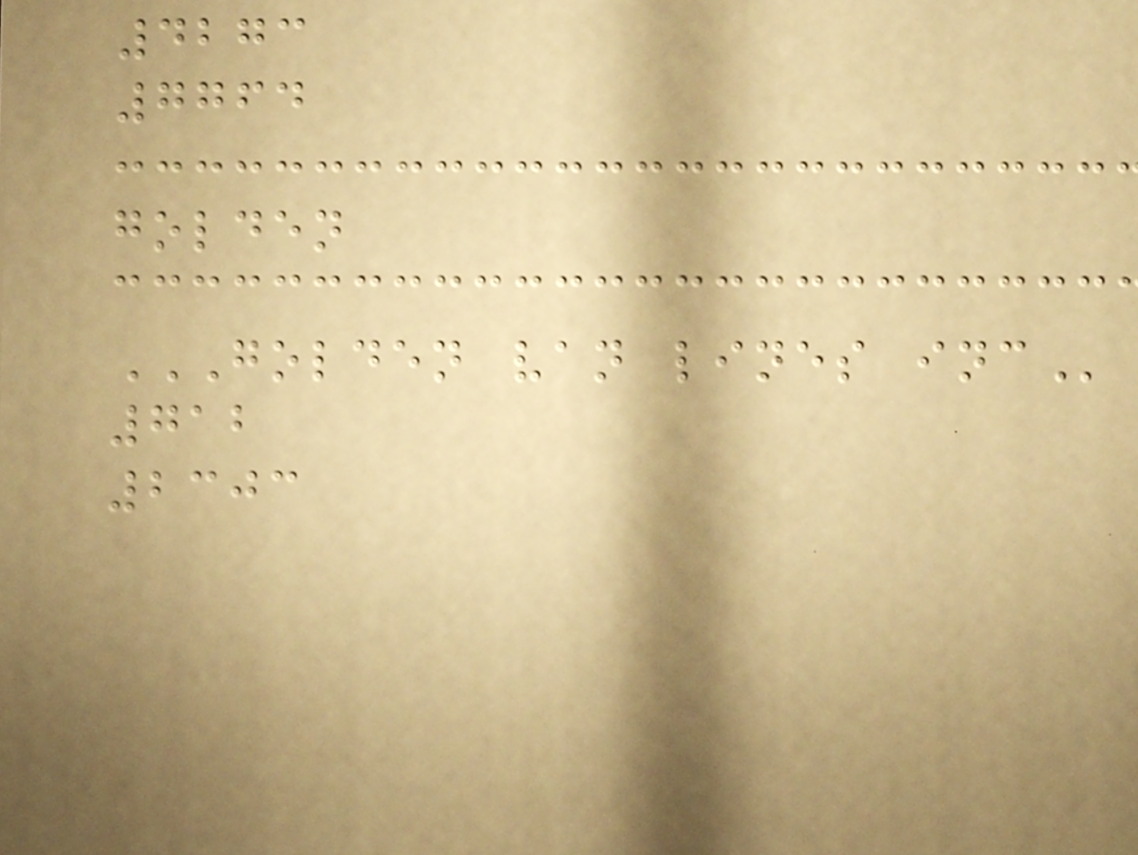4273
7764
golden
GOLDEN VAN LINES INC
712
2303
